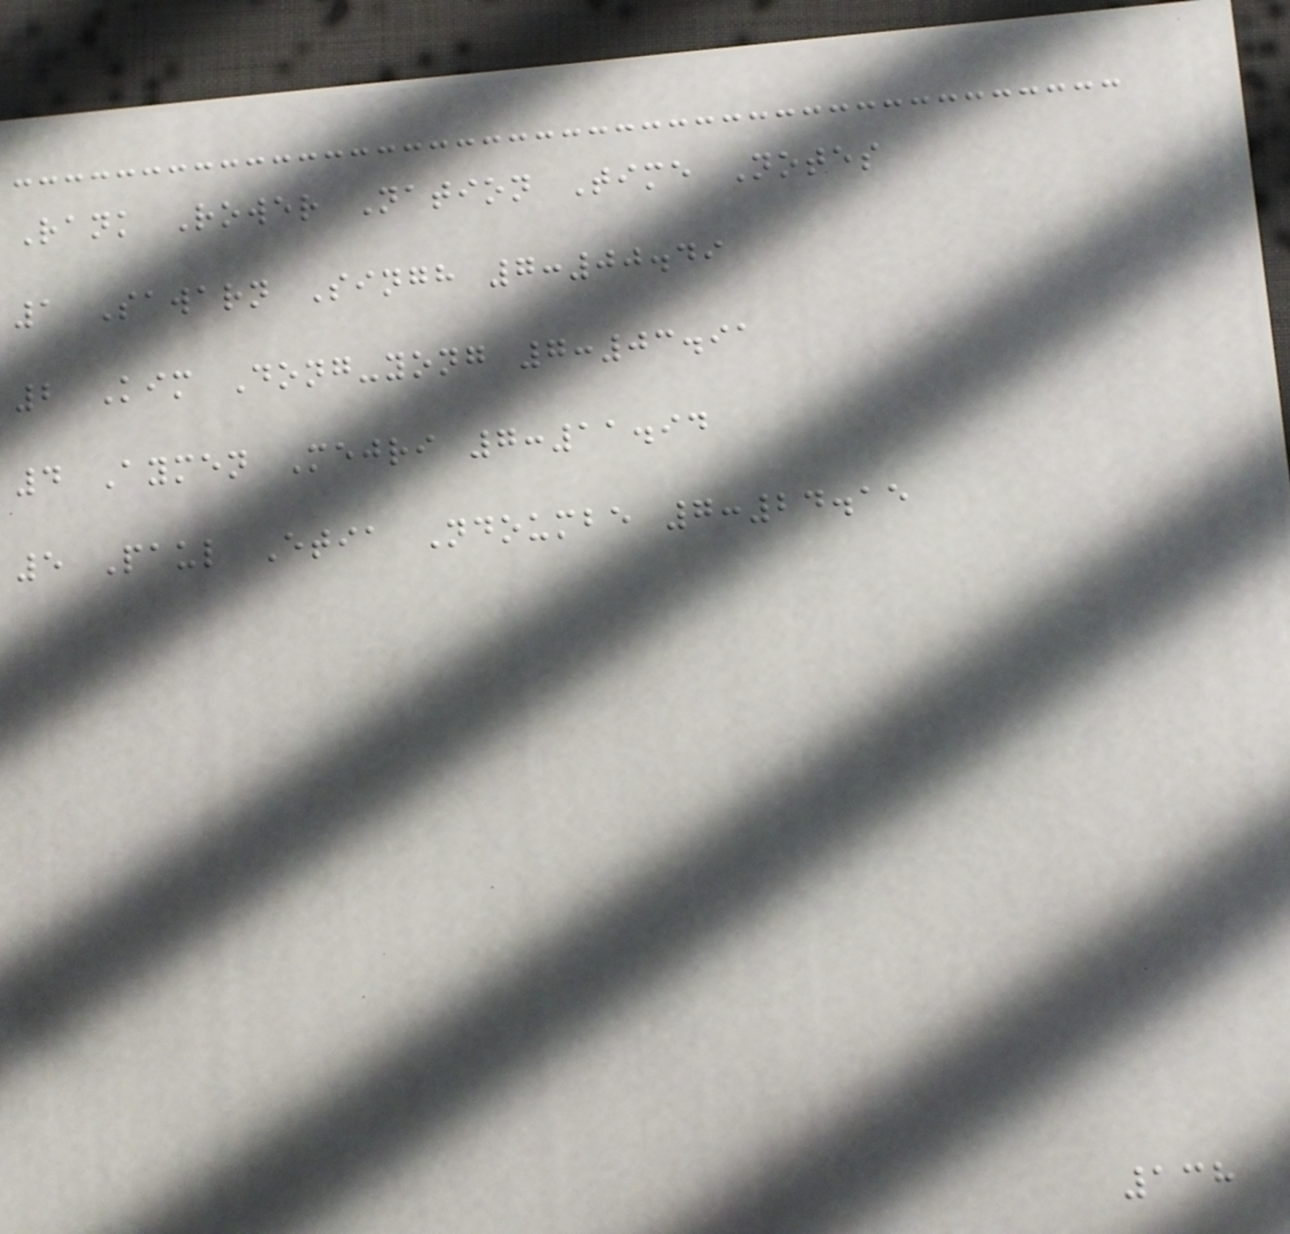Rank Rower Nation Time Notes
1 Sawarn Singh 7:00.49
2 Kim Dong-yong 7:03.91
4 Aymen Mejri 7:11.94
5 Paul Etia Ndoumbe 7:24.15
138
